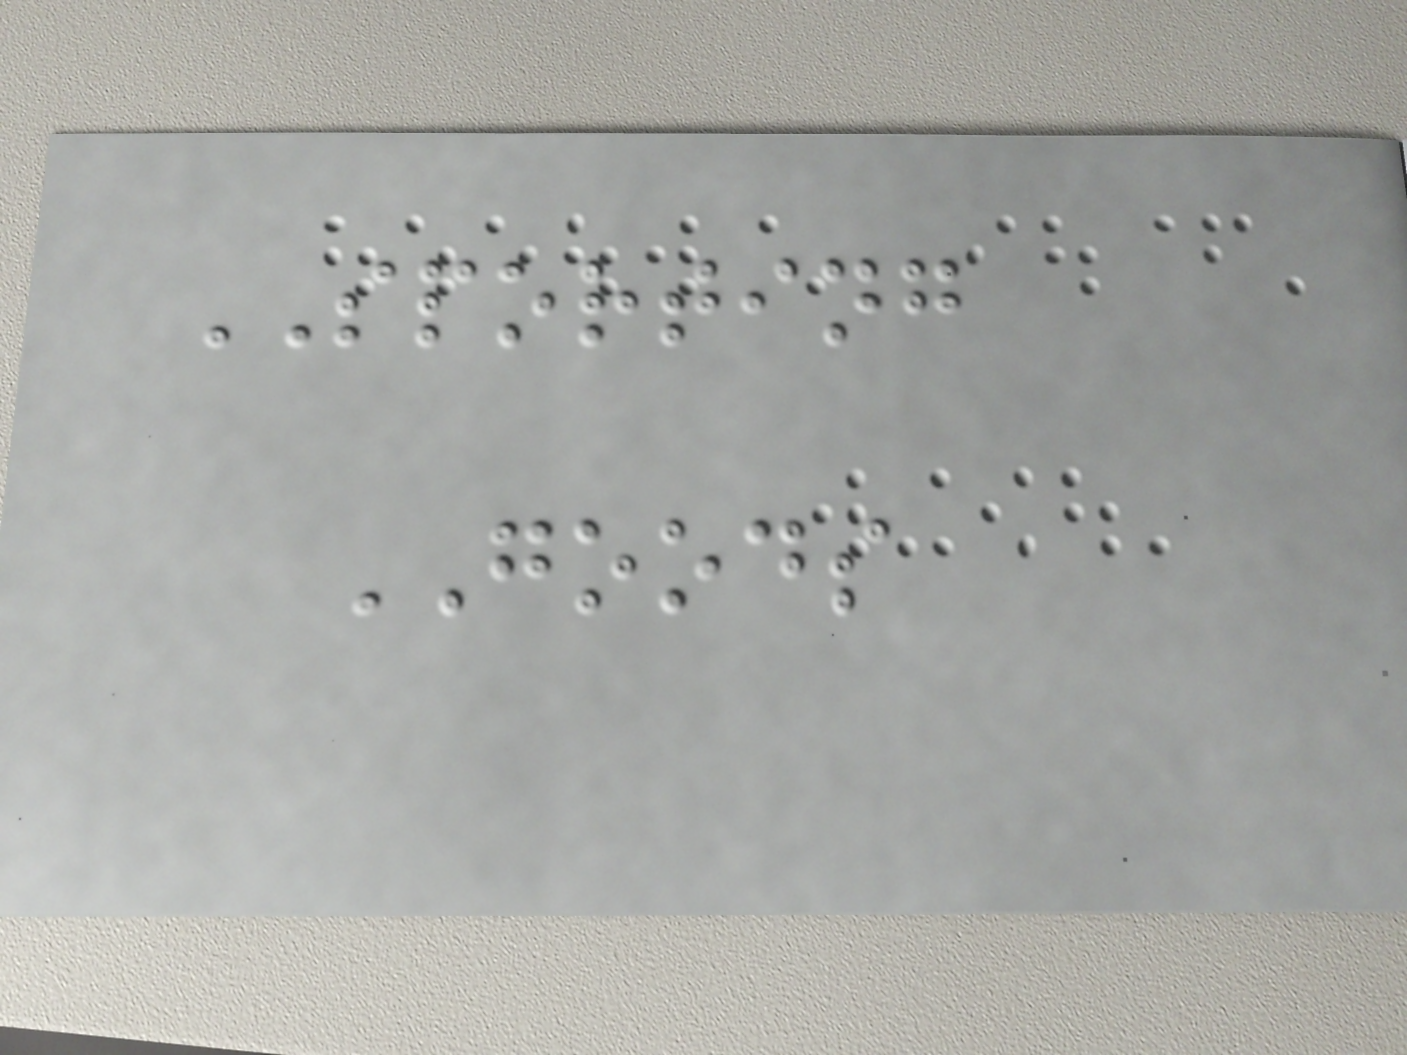SPORTING
GOODS
